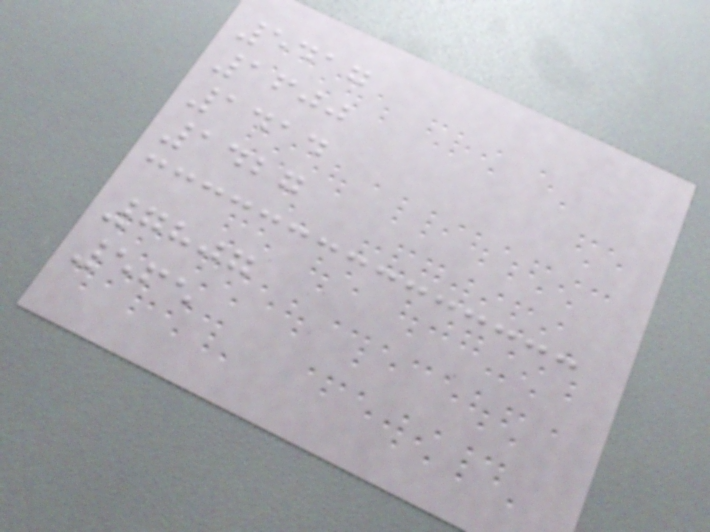5417
1600
1414
1427
7807
565
